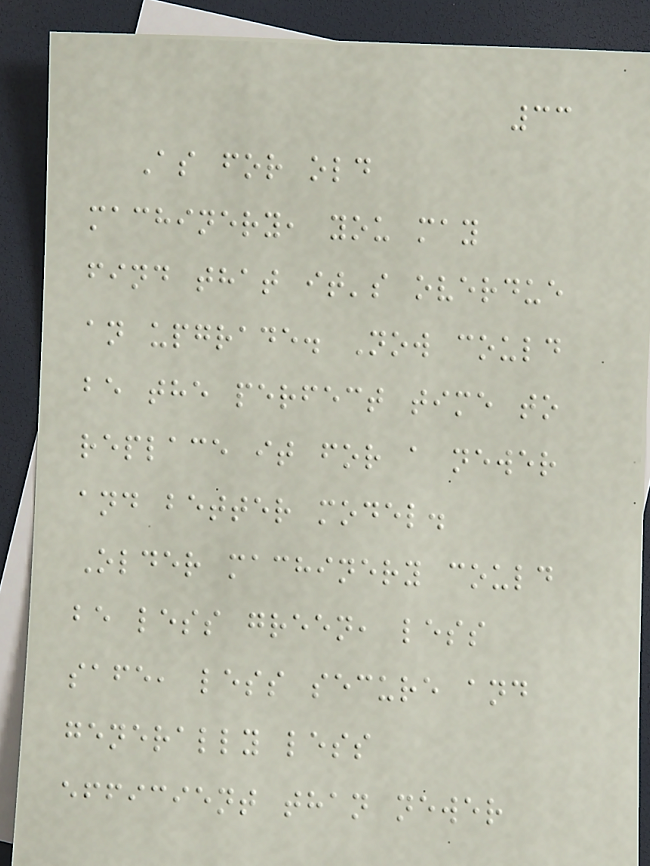33
As for old
machinery, you may
find that it's overdue
an upgrade. Now could
be the perfect time to
replace it for a newer
and better model.
Older machinery could
be less green, less
safe, less secure and
generally less
efficient than newer
